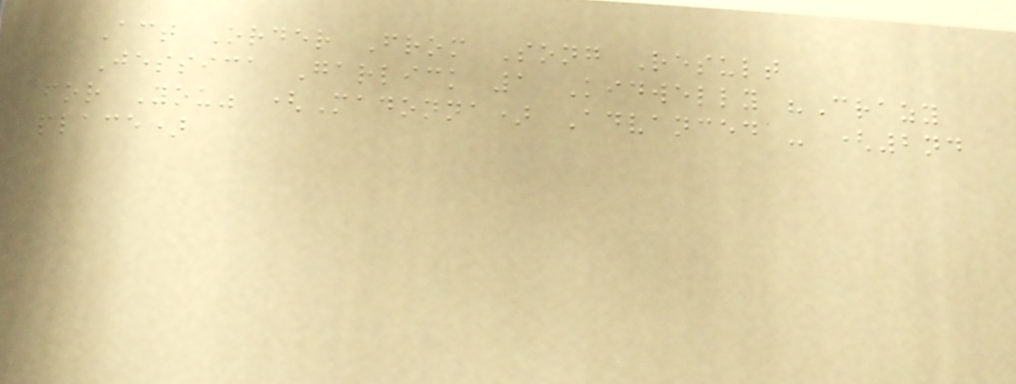Act Order From Song Result
Jessica Garlick 1 Kidwelly "Crazy
for You" (Madonna) Advanced - (2nd
place)
